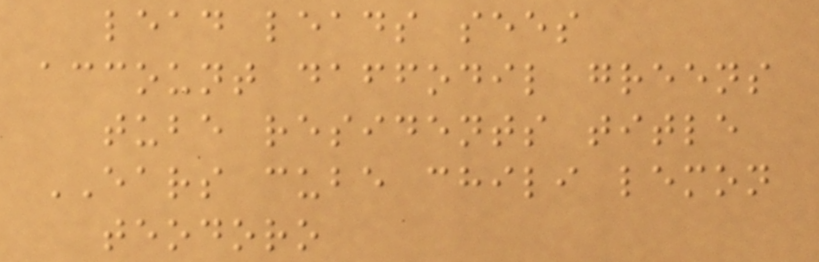lead leads sees
account daffodil greens
tube residents title
EARS cube chili lemon
teodoro
